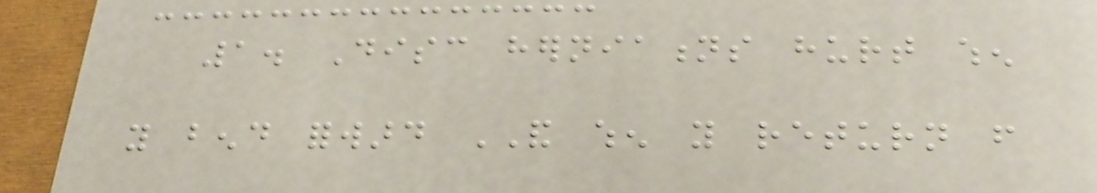1. Disc herniations hurt when
you bend forward AND when you return from
